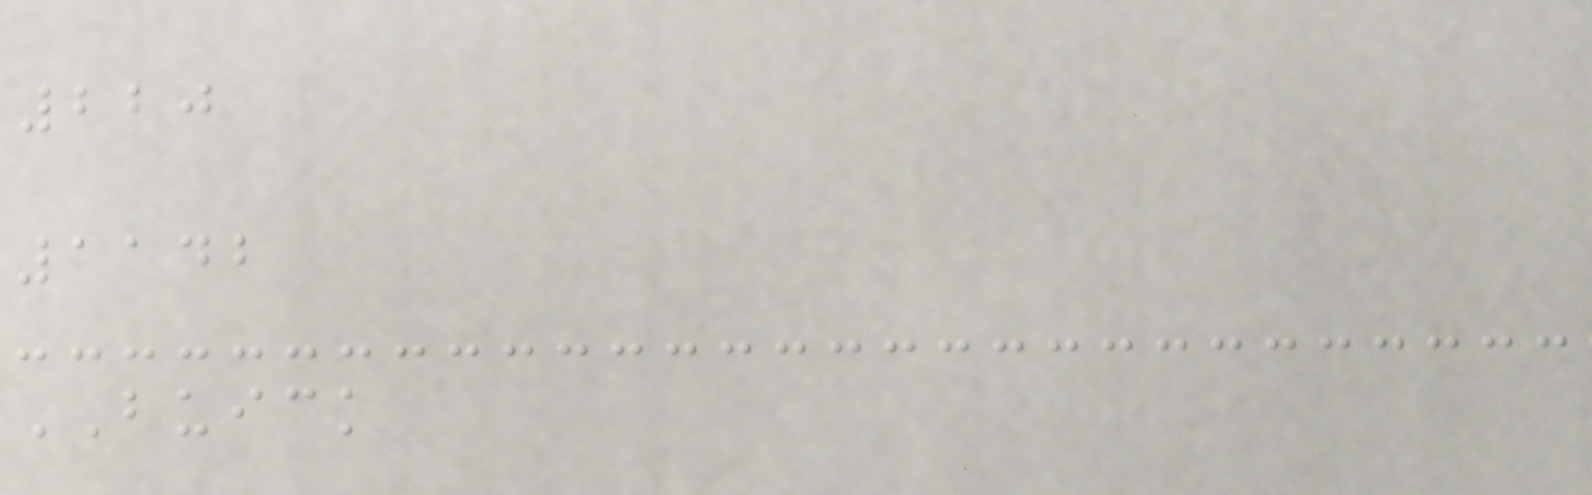220
1142
BUICK
